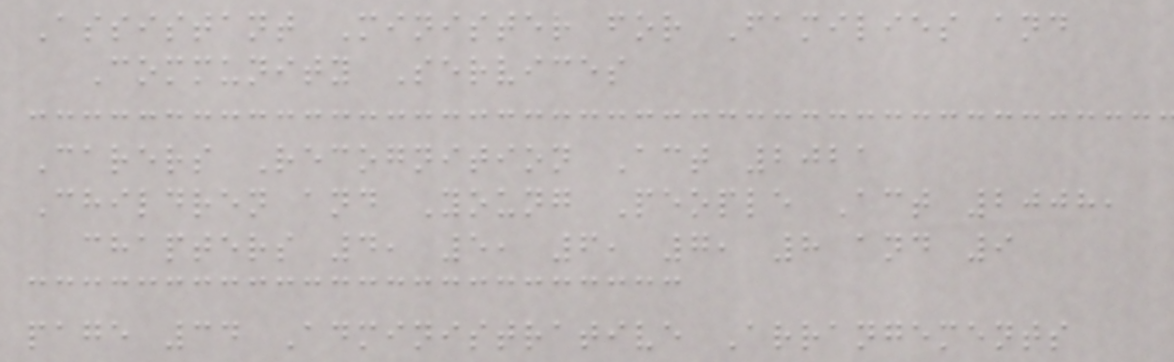Assistant Minister for Families and
Community Services
Carers Recognition Act 2021
Children and Young People Act 2008,
chapters 4, 5, 6, 7, 8 and 9
page 34 Administrative Arrangements
